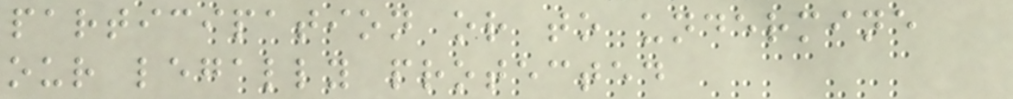participation or to undermine
our legally protected
